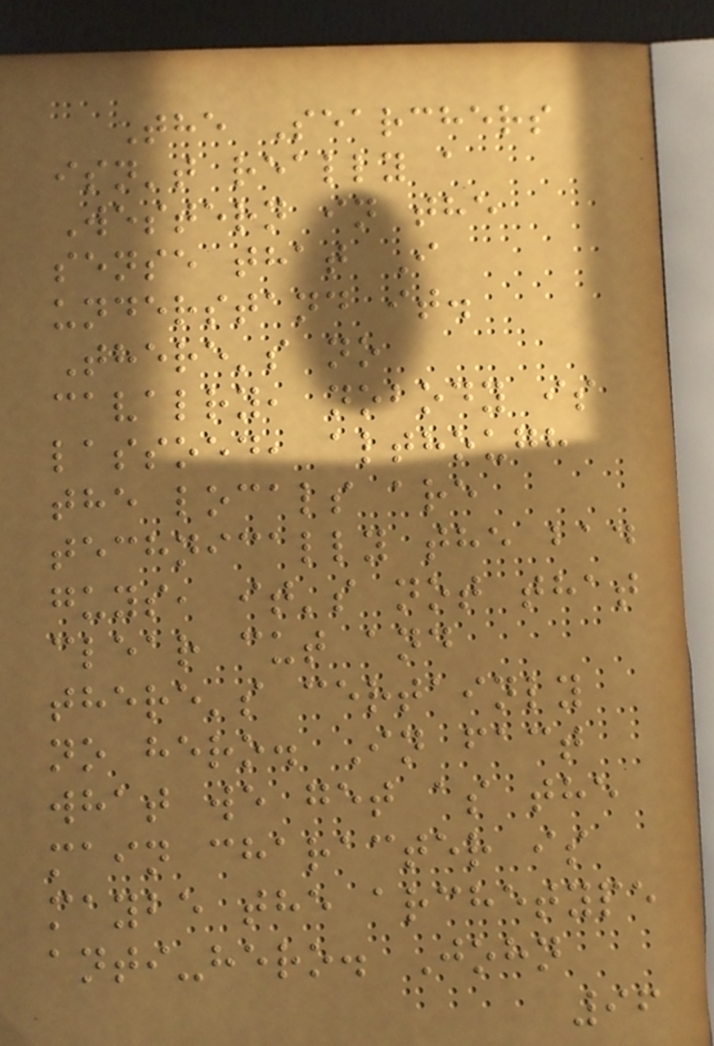The Searchers
isn't really a
Western in the
sense that I
understand it.
There's no
cavalry, nobody is
lassoed, although
the locals are
technically the bad
guys, it's not that
clear cut and
there's certainly
no hero. In fact
what we get as the
main character is
maybe the archetype
anti-hero. John
96
